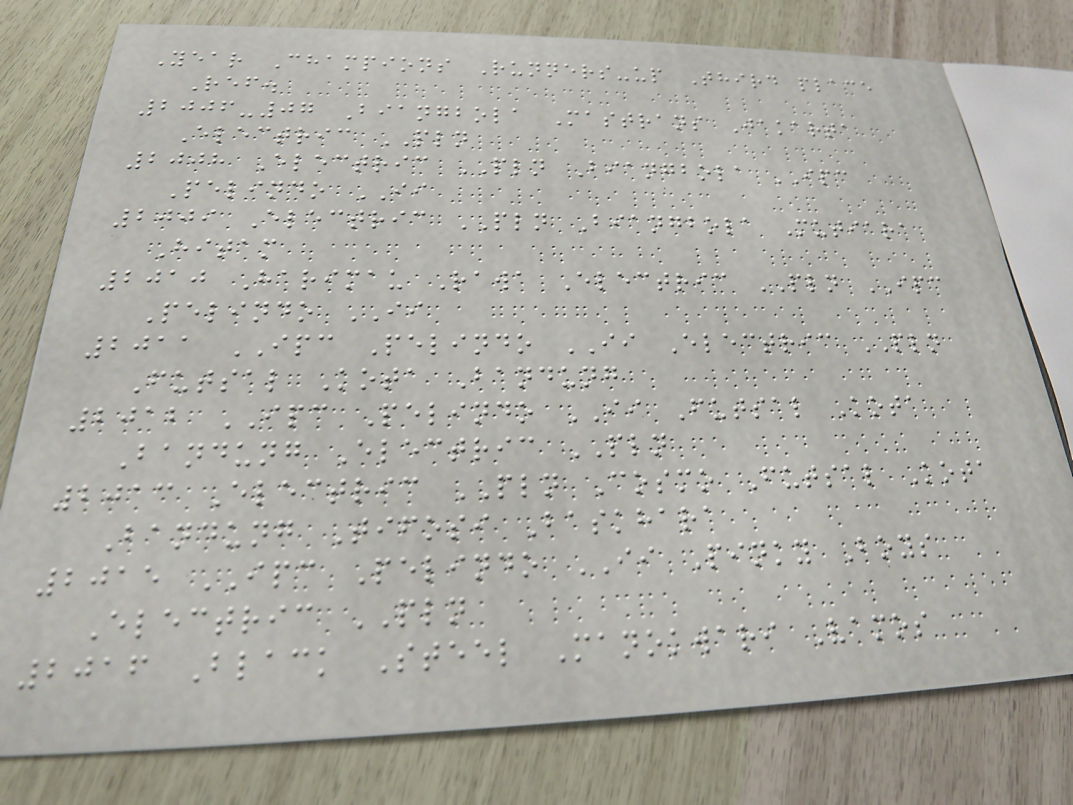Year Champions Runners-up Third place
Ref.
2006-07 Biangbola Mastrans Jakarta
Electric PLN
2008 Electric PLN Biangbola IPC
Pelindo II
2009 Electric PLN Biangbola Mutiara
Hitam
2010 Harimau Rawa Electric PLN IPC
Pelindo II
2011 IPC Pelindo II Electric PLN
Futsal Kota Bandung
2012 IPC Pelindo II Futsal Kota
Bandung Electric PLN
2013 Electric PLN Cosmo Futsal Kota
Bandung Tifosi Baskhara
2015 IPC Pelindo II Pinky Boys
Electric PLN
2016 Black Steel Manokwari Vamos
